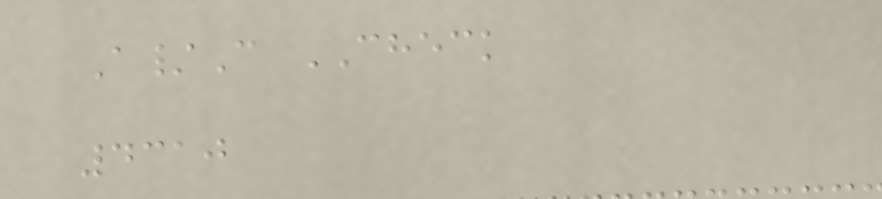A/C CHECK
4310
